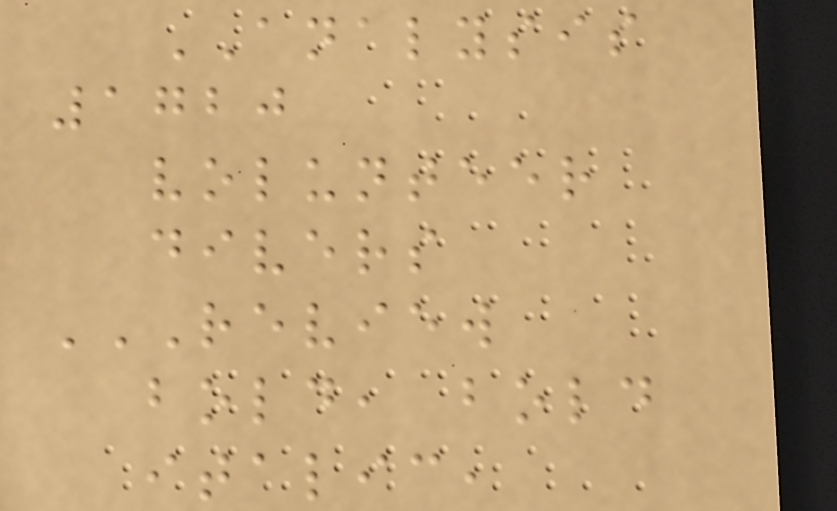ANALYSIS
1720
volunteer
divers
REVIEW
BOLD, BOLD
ITALIC,
